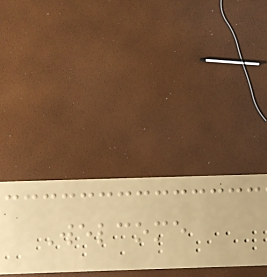Welcome
